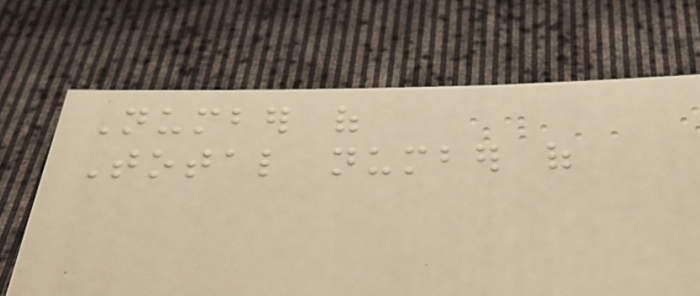Number of
Total number of
